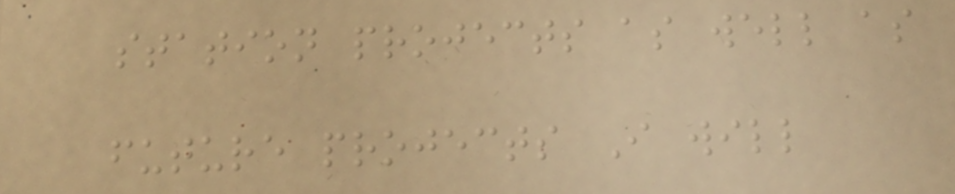station projects as well as
future projects I will
